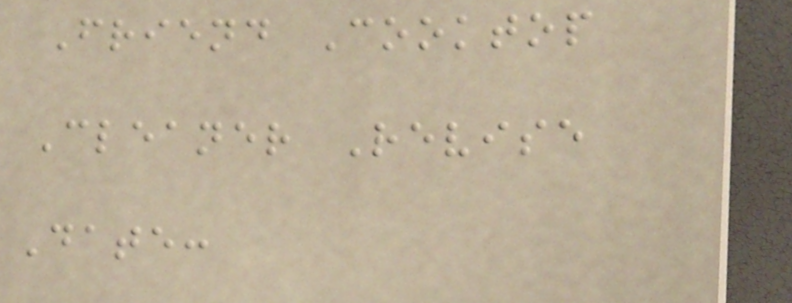Friend Cooktop
Cleaner Revise
Date:
